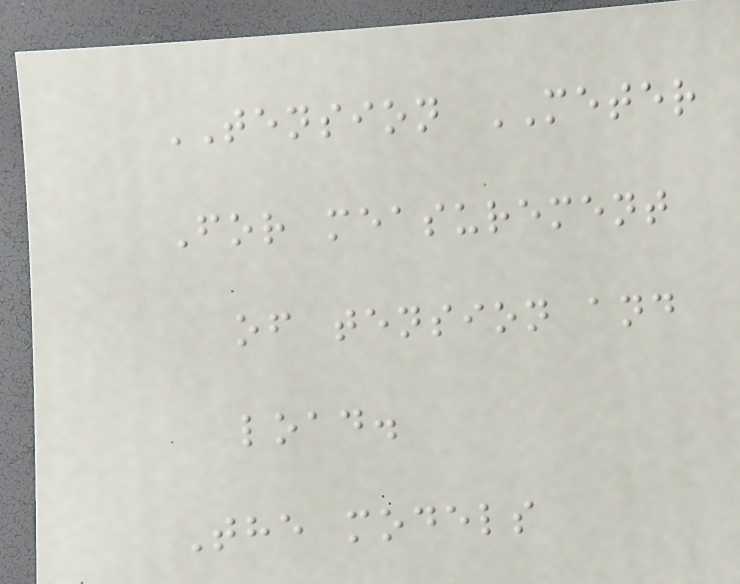TENSION METER
For measurement
of tension and
load.
The models
